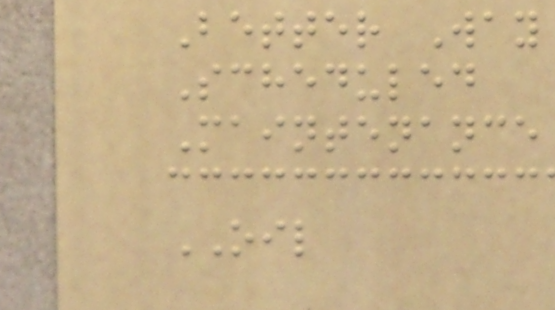Better Way
Scheduled
Maintenance
OIL
